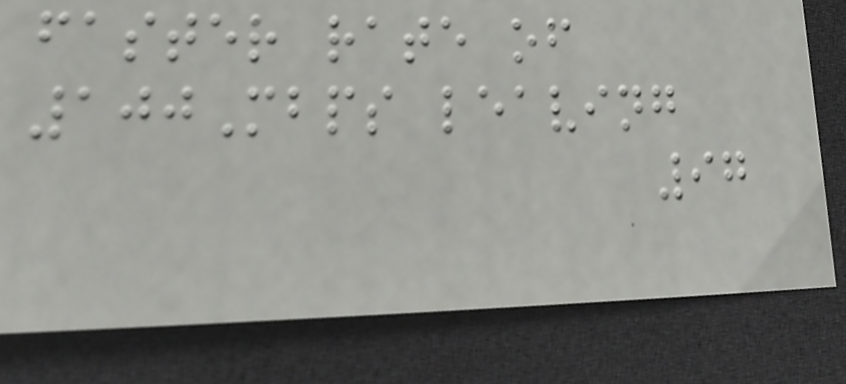faster rate of
100Mbps leaving
97
